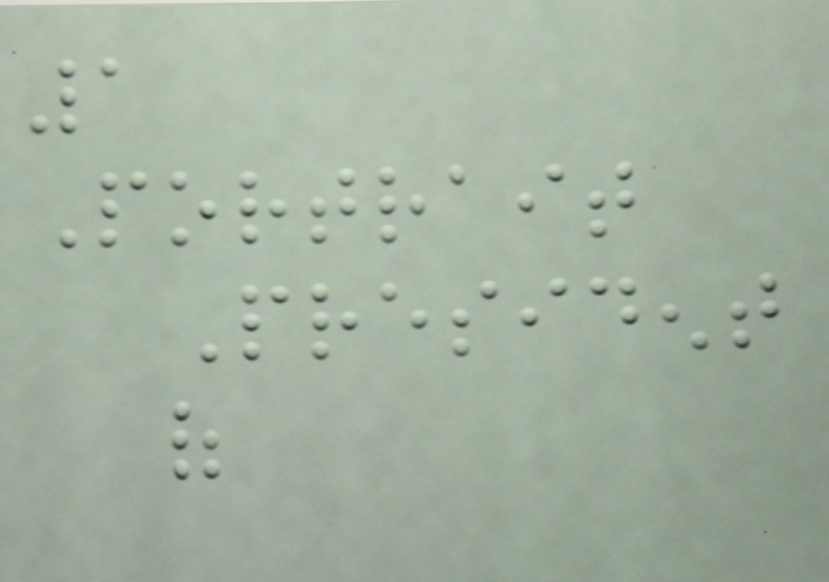1
Portrait
President
of
